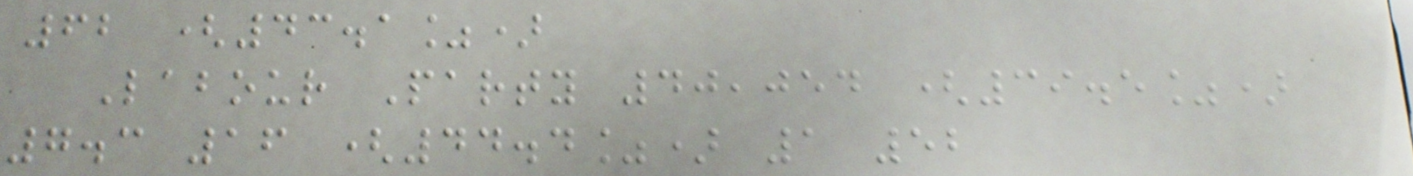62 (43.1%)
Labour Party 40,054 (39.5%)
7.3 16 (44.4%) 1 52
